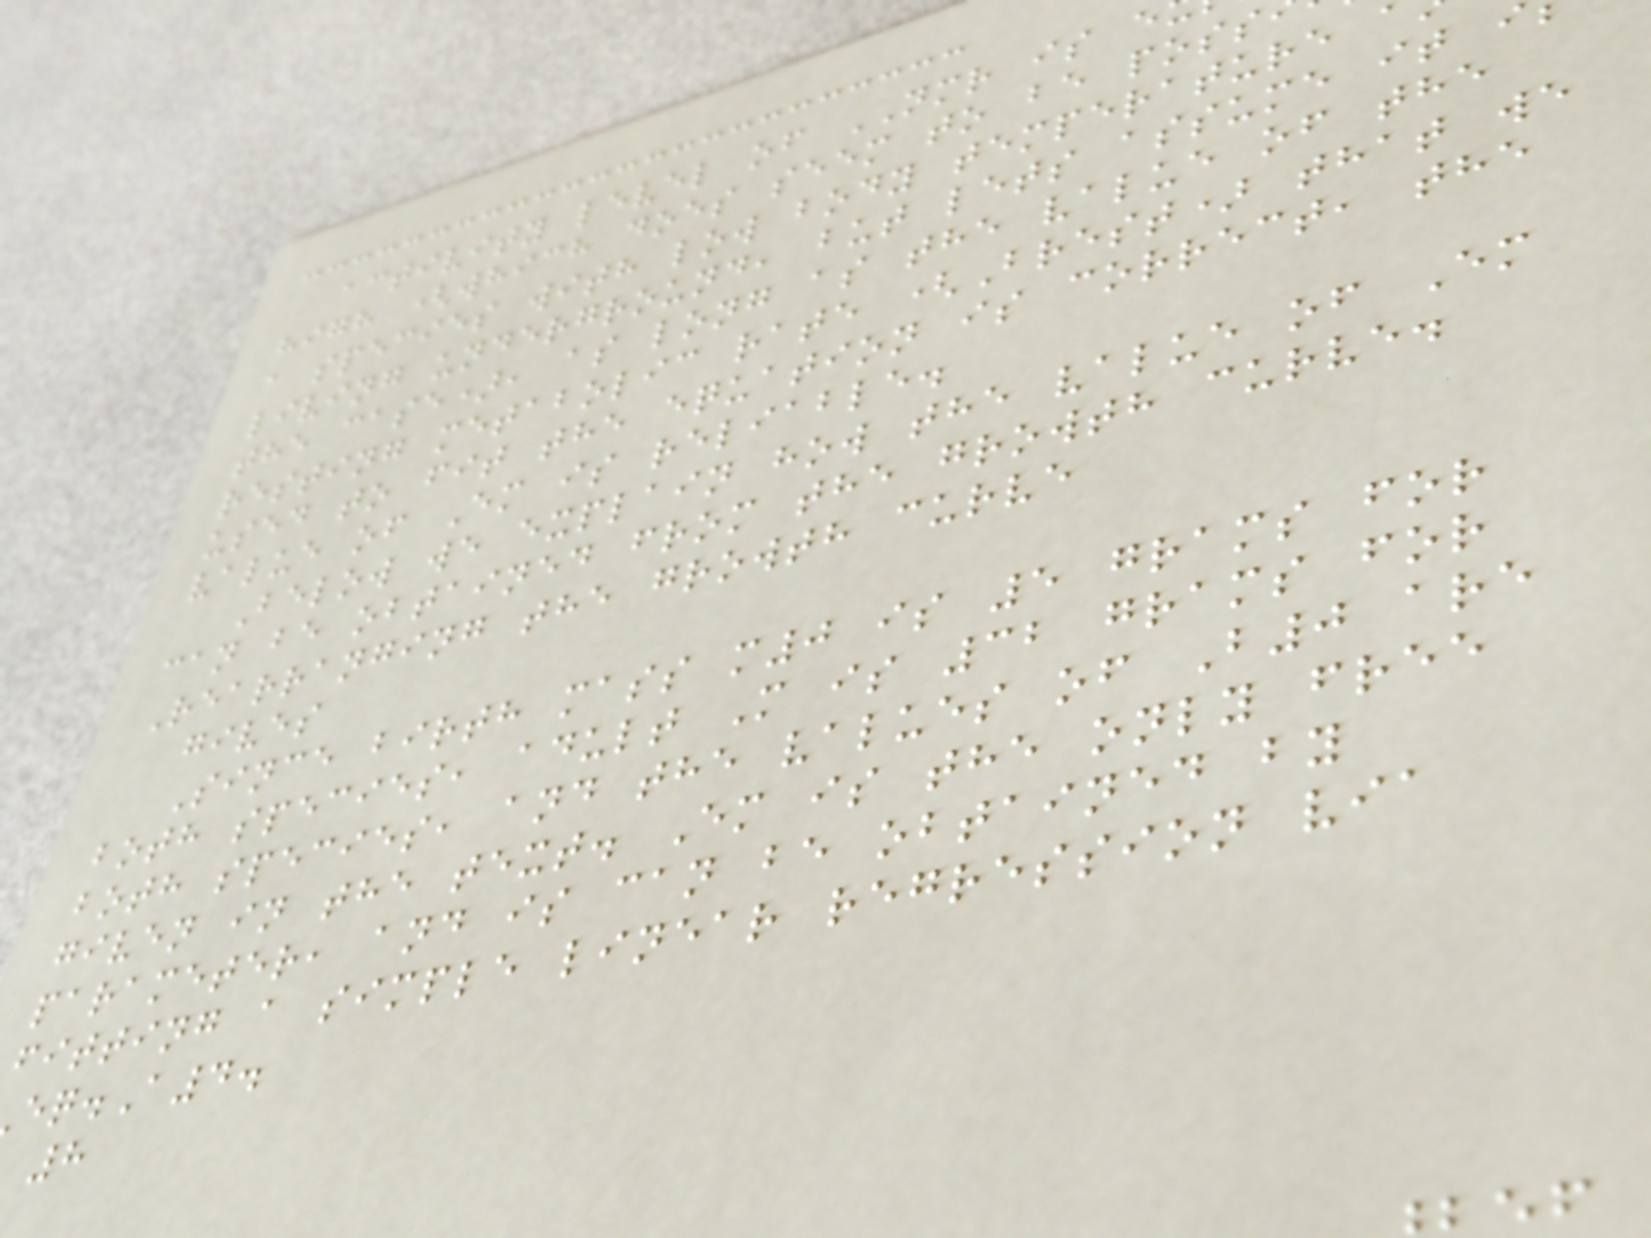activity level of NMR is e
high (which does seem to be poss
a species with low body temperature
living underground, but lets assume it i
the case), as long as the value of the
resting metabolic rate (Brest) that we
used to fit the equation is correct, the
value of Em is reliable.
Below we explain how the value of Em
can be obtained from the growth curve.
Rearranging the growth curve
gives
Since birth mass m0 is 5 grams for
both species, adult M is 32 grams for
both species, and the values of B0 are
given in the text. Em is the only free
parameter, and is can be obtained by
fitting a simple linear regression via
q.A4.
8
